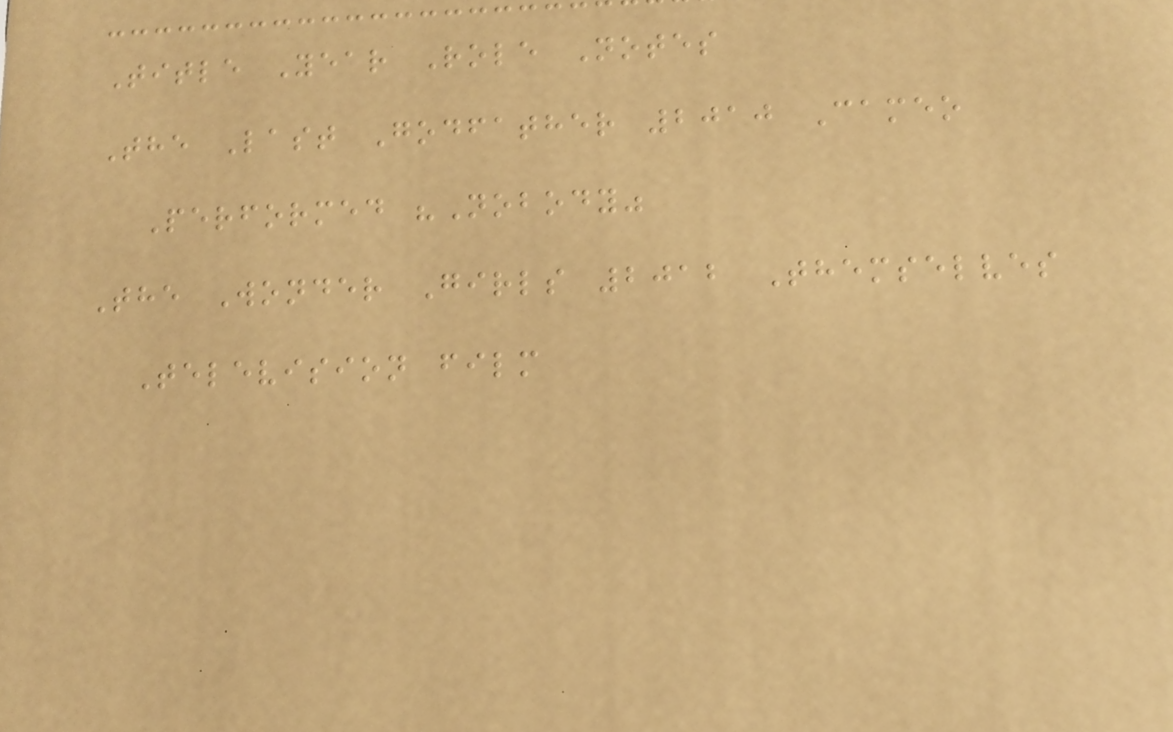Title Year Role Notes
The Last Godfather 2010 Cameo
Performed "Nobody"
The Wonder Girls 2012 Themselves
Television film
